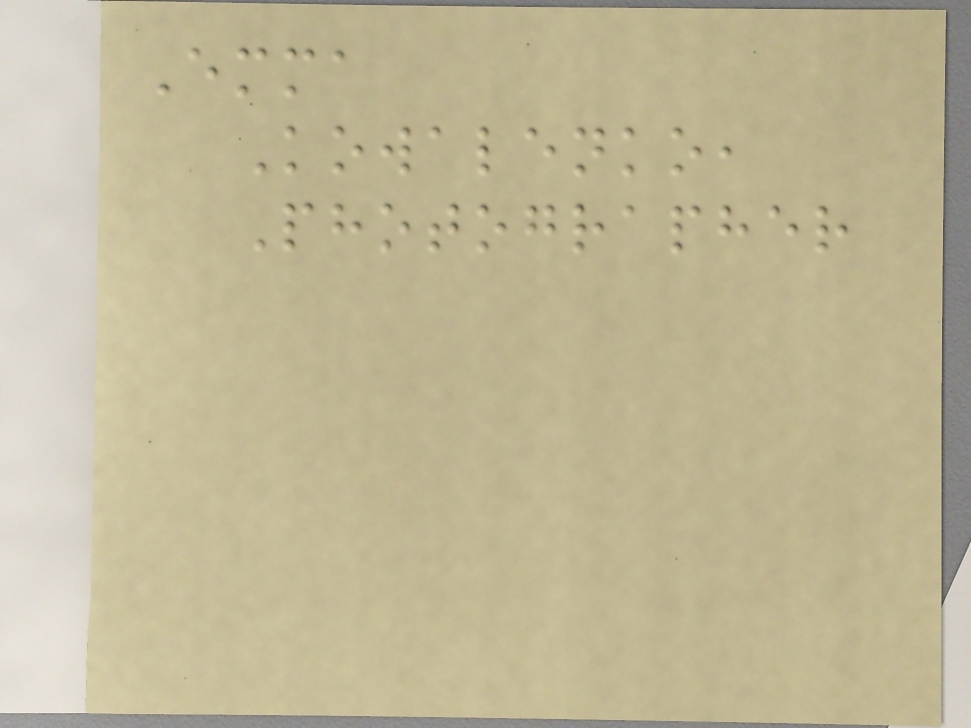Emma
Kowalenko,
Photographer
